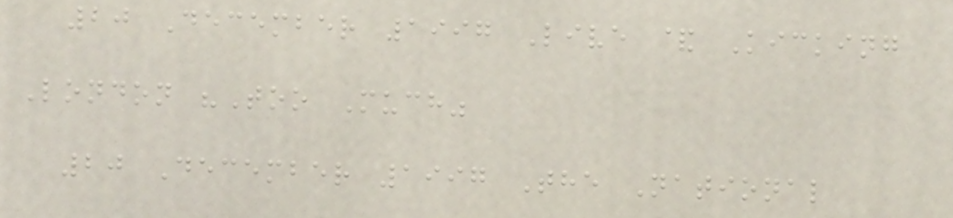20 December 1997 Live & Kicking
London "Too Much"
20 December 1997 The National
